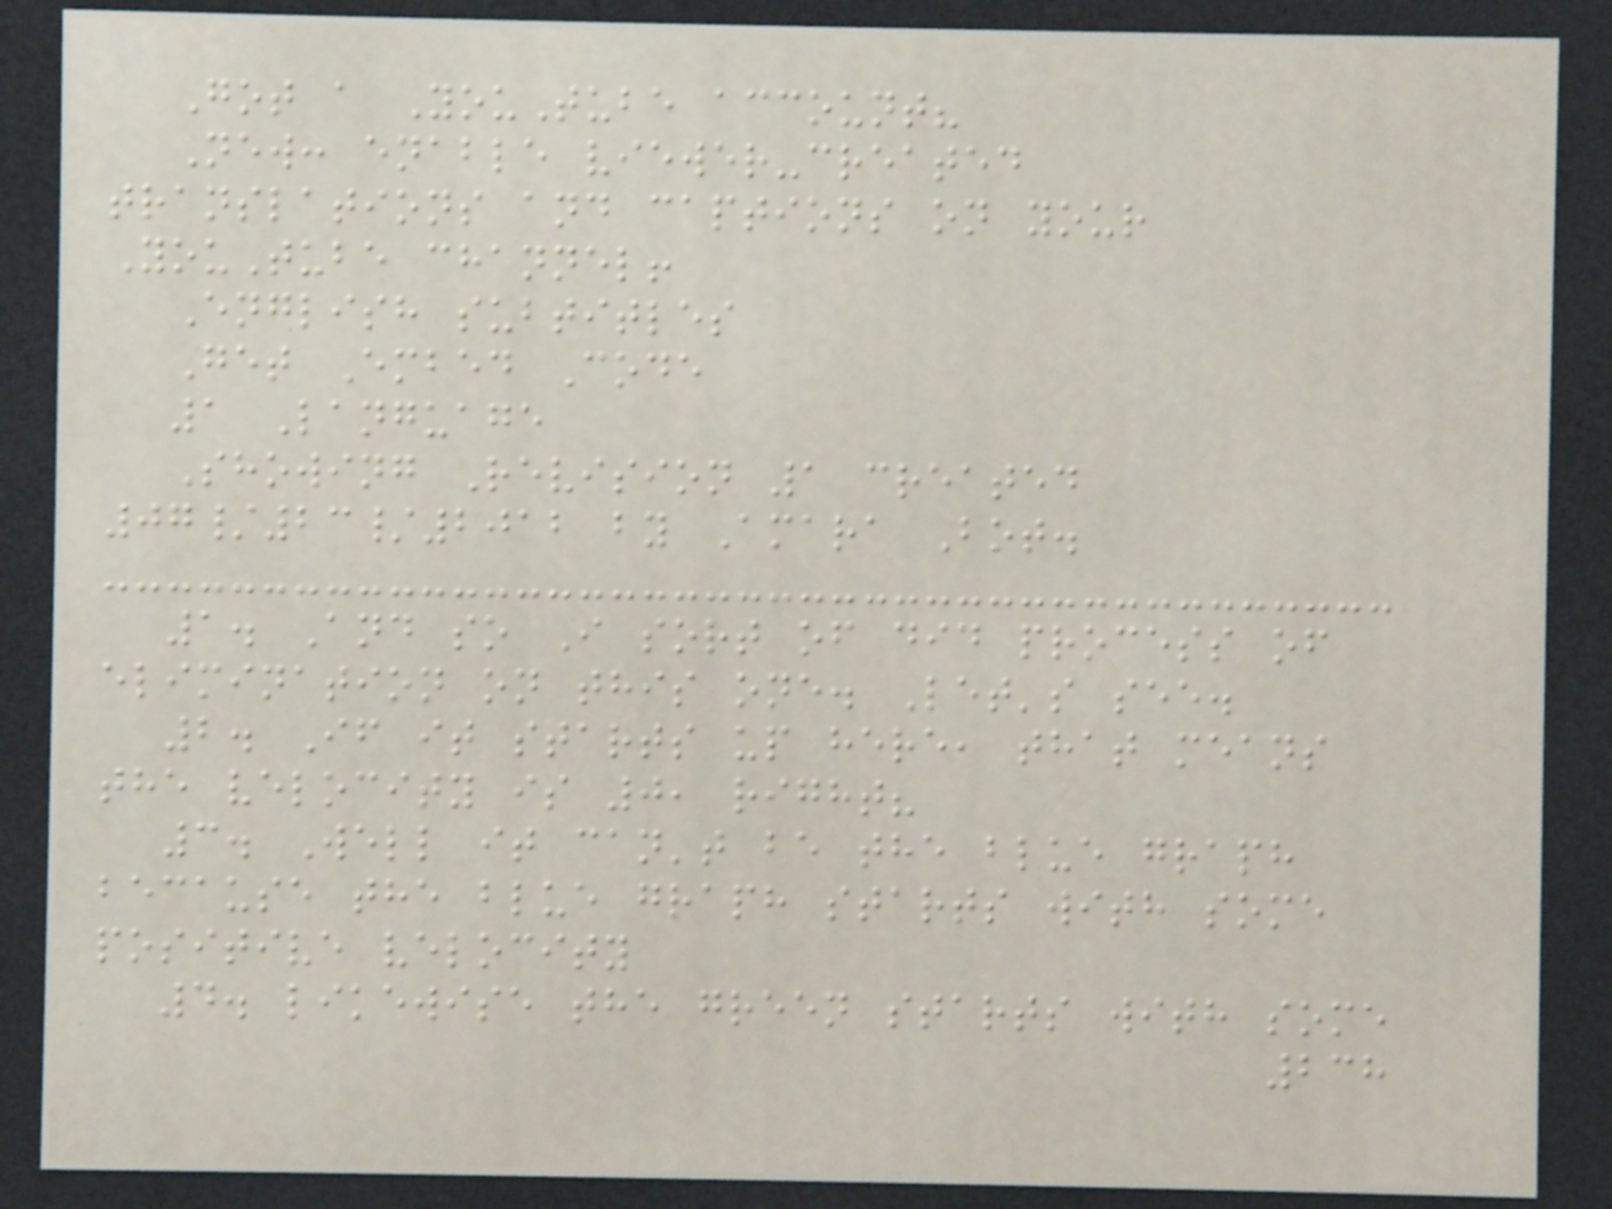Got a YouTube account?
New: enable viewer-created
translations and captions on your
YouTube channel!
English subtitles
Get Embed Code
1 Language
Showing Revision 1 created
07/23/2012 by Amara Bot.
1. And so I sort of did process of
elimination on this one. Let's see.
2. If it starts up here, that means
the velocity is 0, right?
3. Well it can't be the blue graph
because the blue graph starts with some
positive velocity
4. likewise the green starts with some
238
